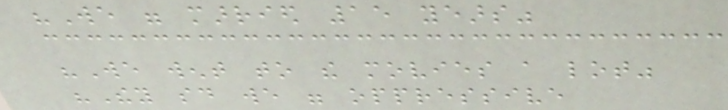"We were married 15 years"
"We went to the movies a lot"
"They said we were oppressive
